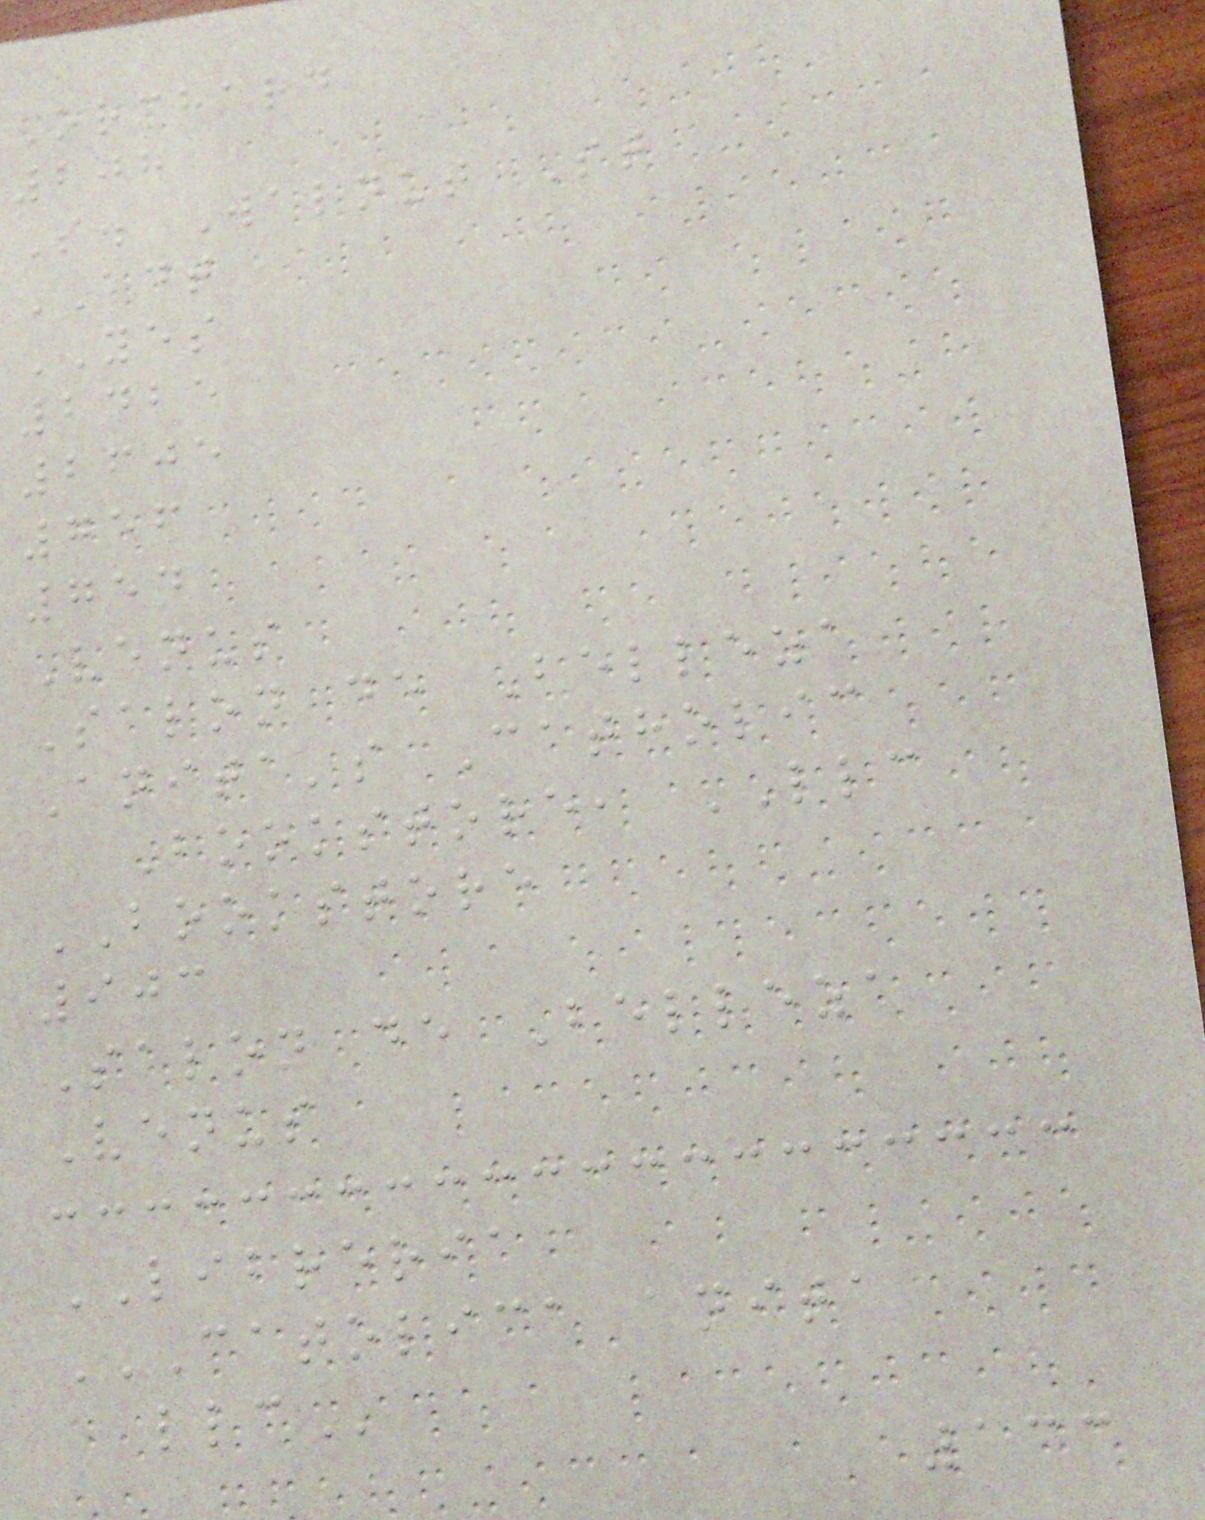Orchard
208
S. Walnut St
ADT
YES
2425
2605
756
754
Venus
Salon de Belleza
Anita's Catholic
Bookstore, LLC
BOOKSTORE
903
Salon de Belleza
Venus
LIBRERIA
CATOLICA ANITA
LLC
133
